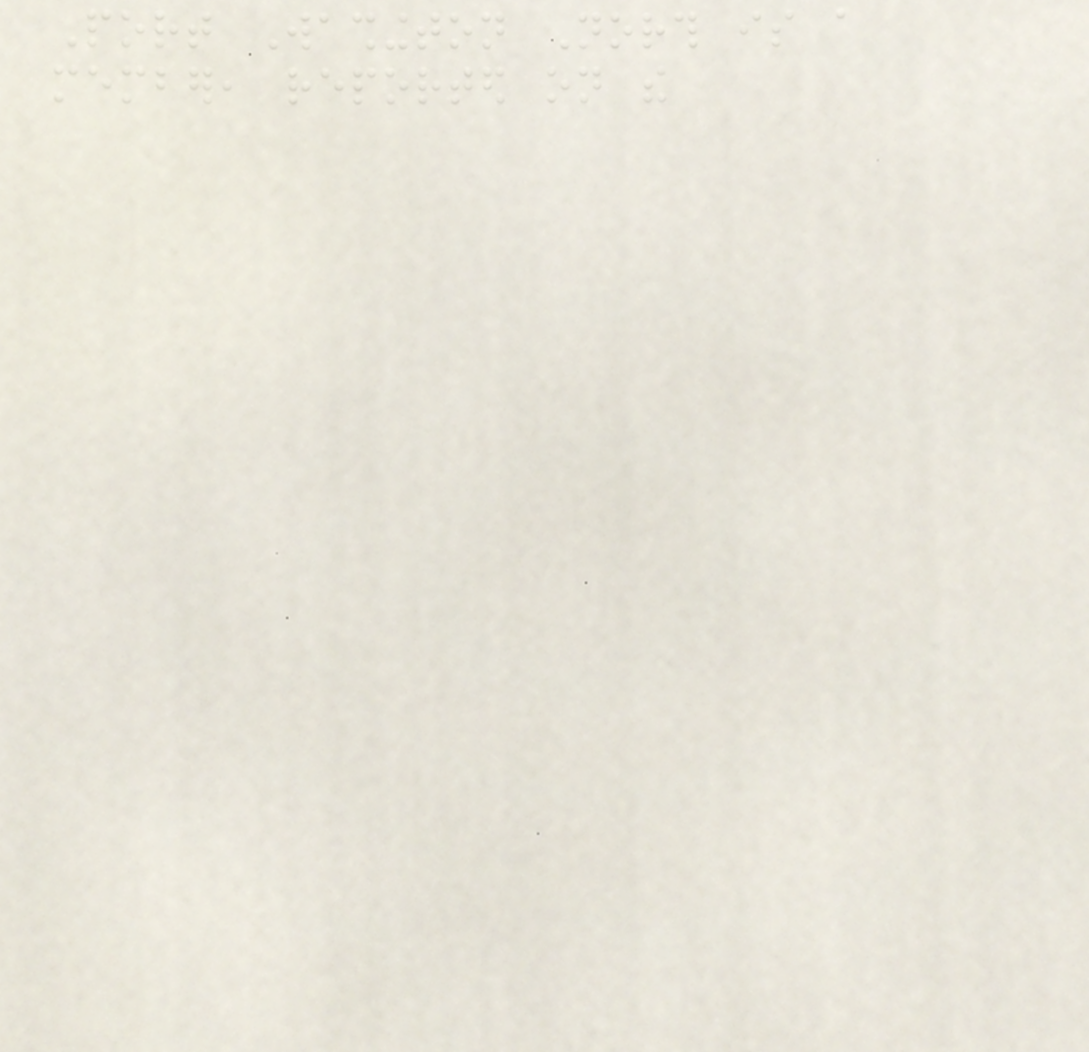Port Washington North is a
member, reported on the
